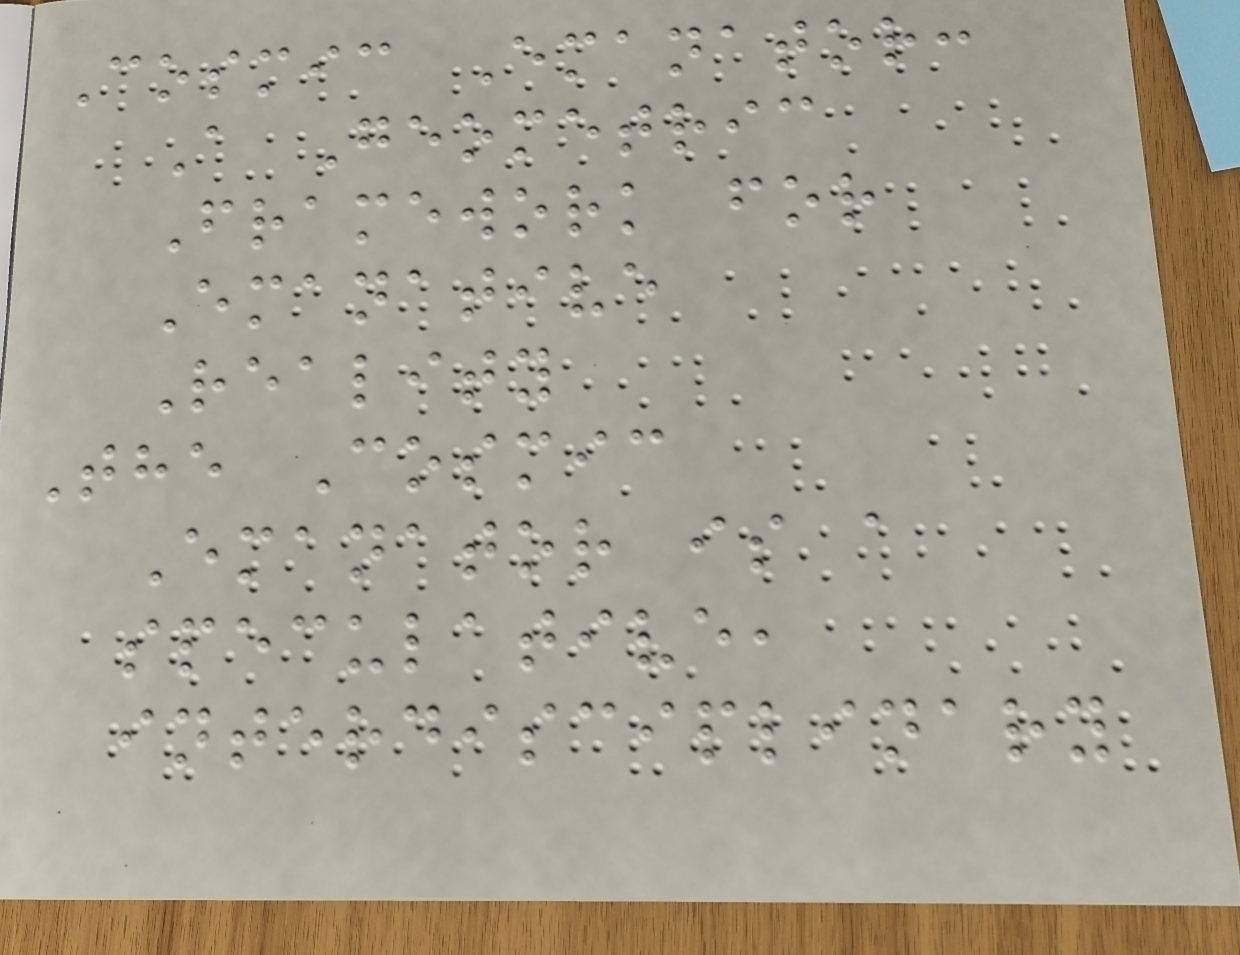Cosmic Emanator:
A Geometric
Framework for
Emanative
Reality
The Cosmic
Emanator is a
speculative,
interdisciplinary
